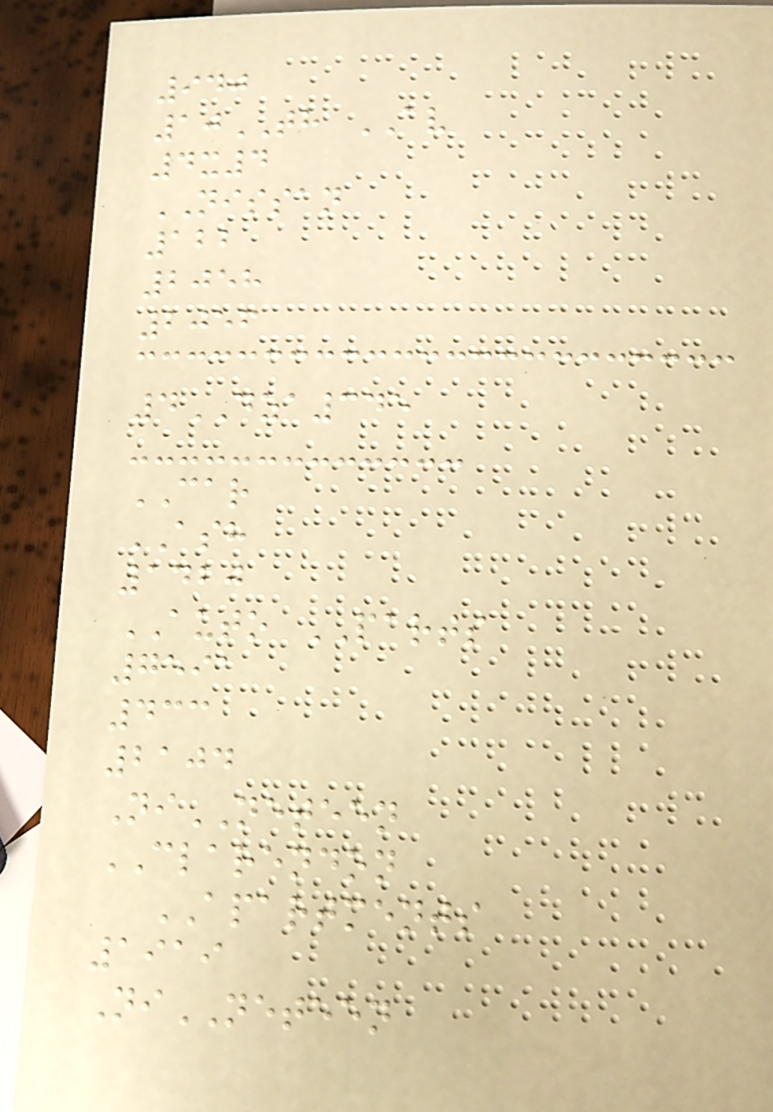940
10TH AV
4x4
NISSAN
122
2058
2056
4DZA345
CAR
ASH
1420
AUTO PARTS
7591
433
2104
NiNETEEN
CLARENDON
APARTMENTS
1919
NiNETEEN
